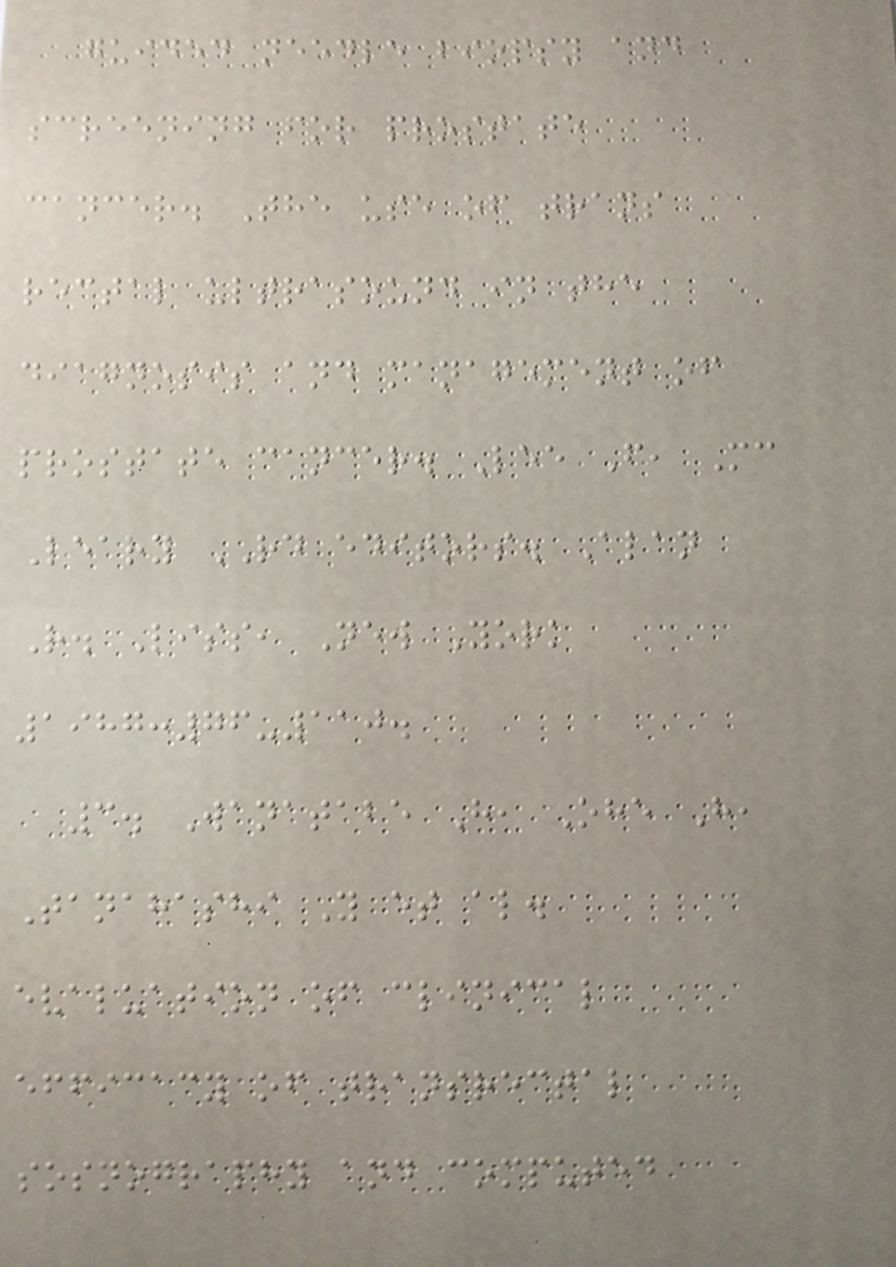guided needle biopsy and
screening for prostate
cancer. The use of trans
rectal ultrasound in the
diagnosis and management of
prostate cancer. Lee F, Mc
Leary RD editors. Alan
R. Liss, New York
1987:76-110.
3. Wanatabe H, Ohe H,
Tanahashi Y et al.
evaluation of clinical
efficacy of transrectal
sosnography and computed
